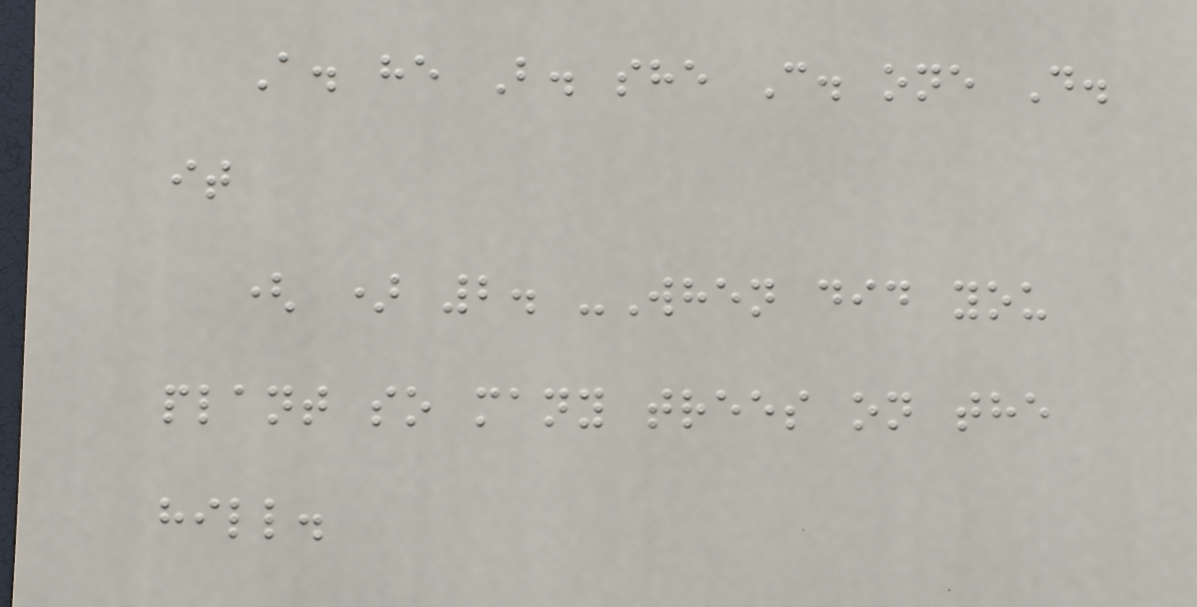A. he B. she C. one D.
it
( ) 2. -When did you
plant so many trees on the
hill.
